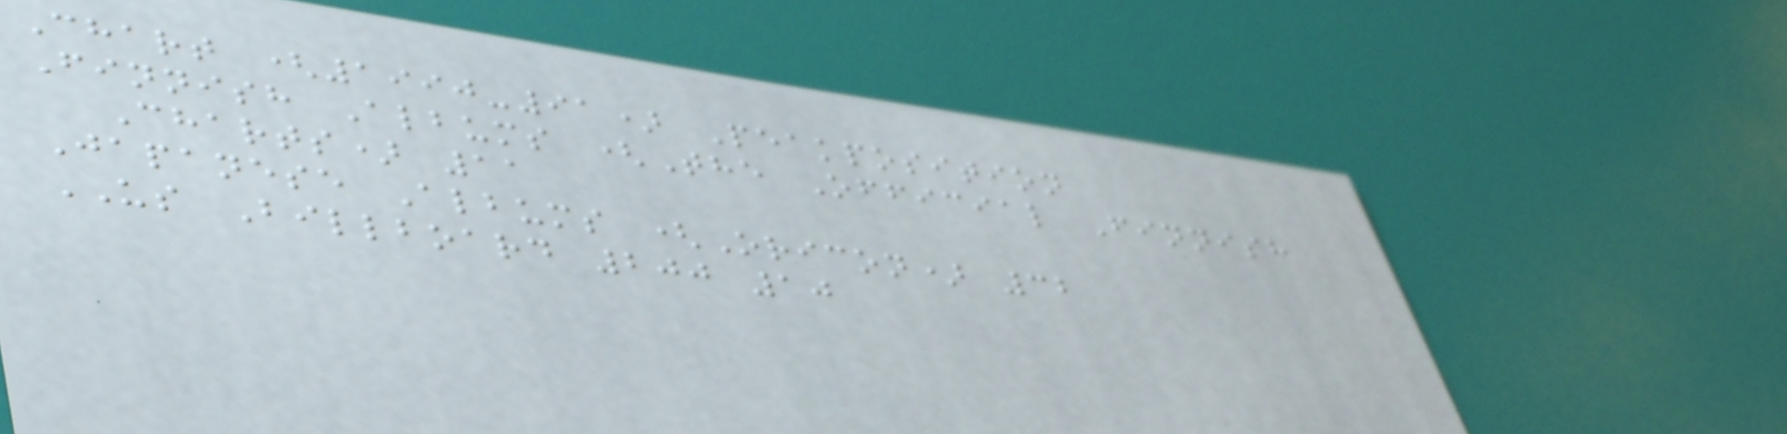Chart (1990-91) Peakposition
Finnish Albums (The Official Finnish
Charts) 11
Japanese Albums (Oricon) 32
US Billboard 200 10
